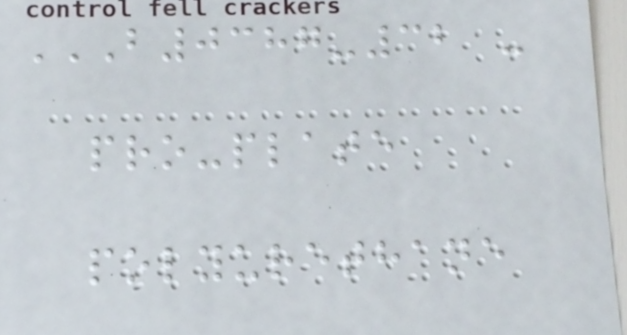B0387-32 -
PRO-PLATE
POLYURETHANE
